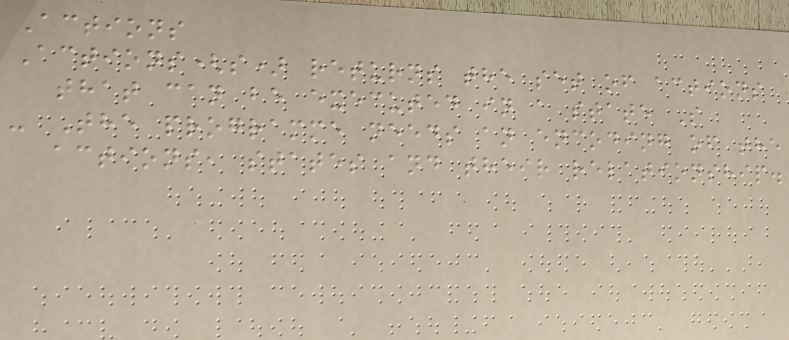Actions
Actions(s) returns the set of actions
that can be executed in a state S
- The programme needs an encoding of the
actions, states and their relationship.
